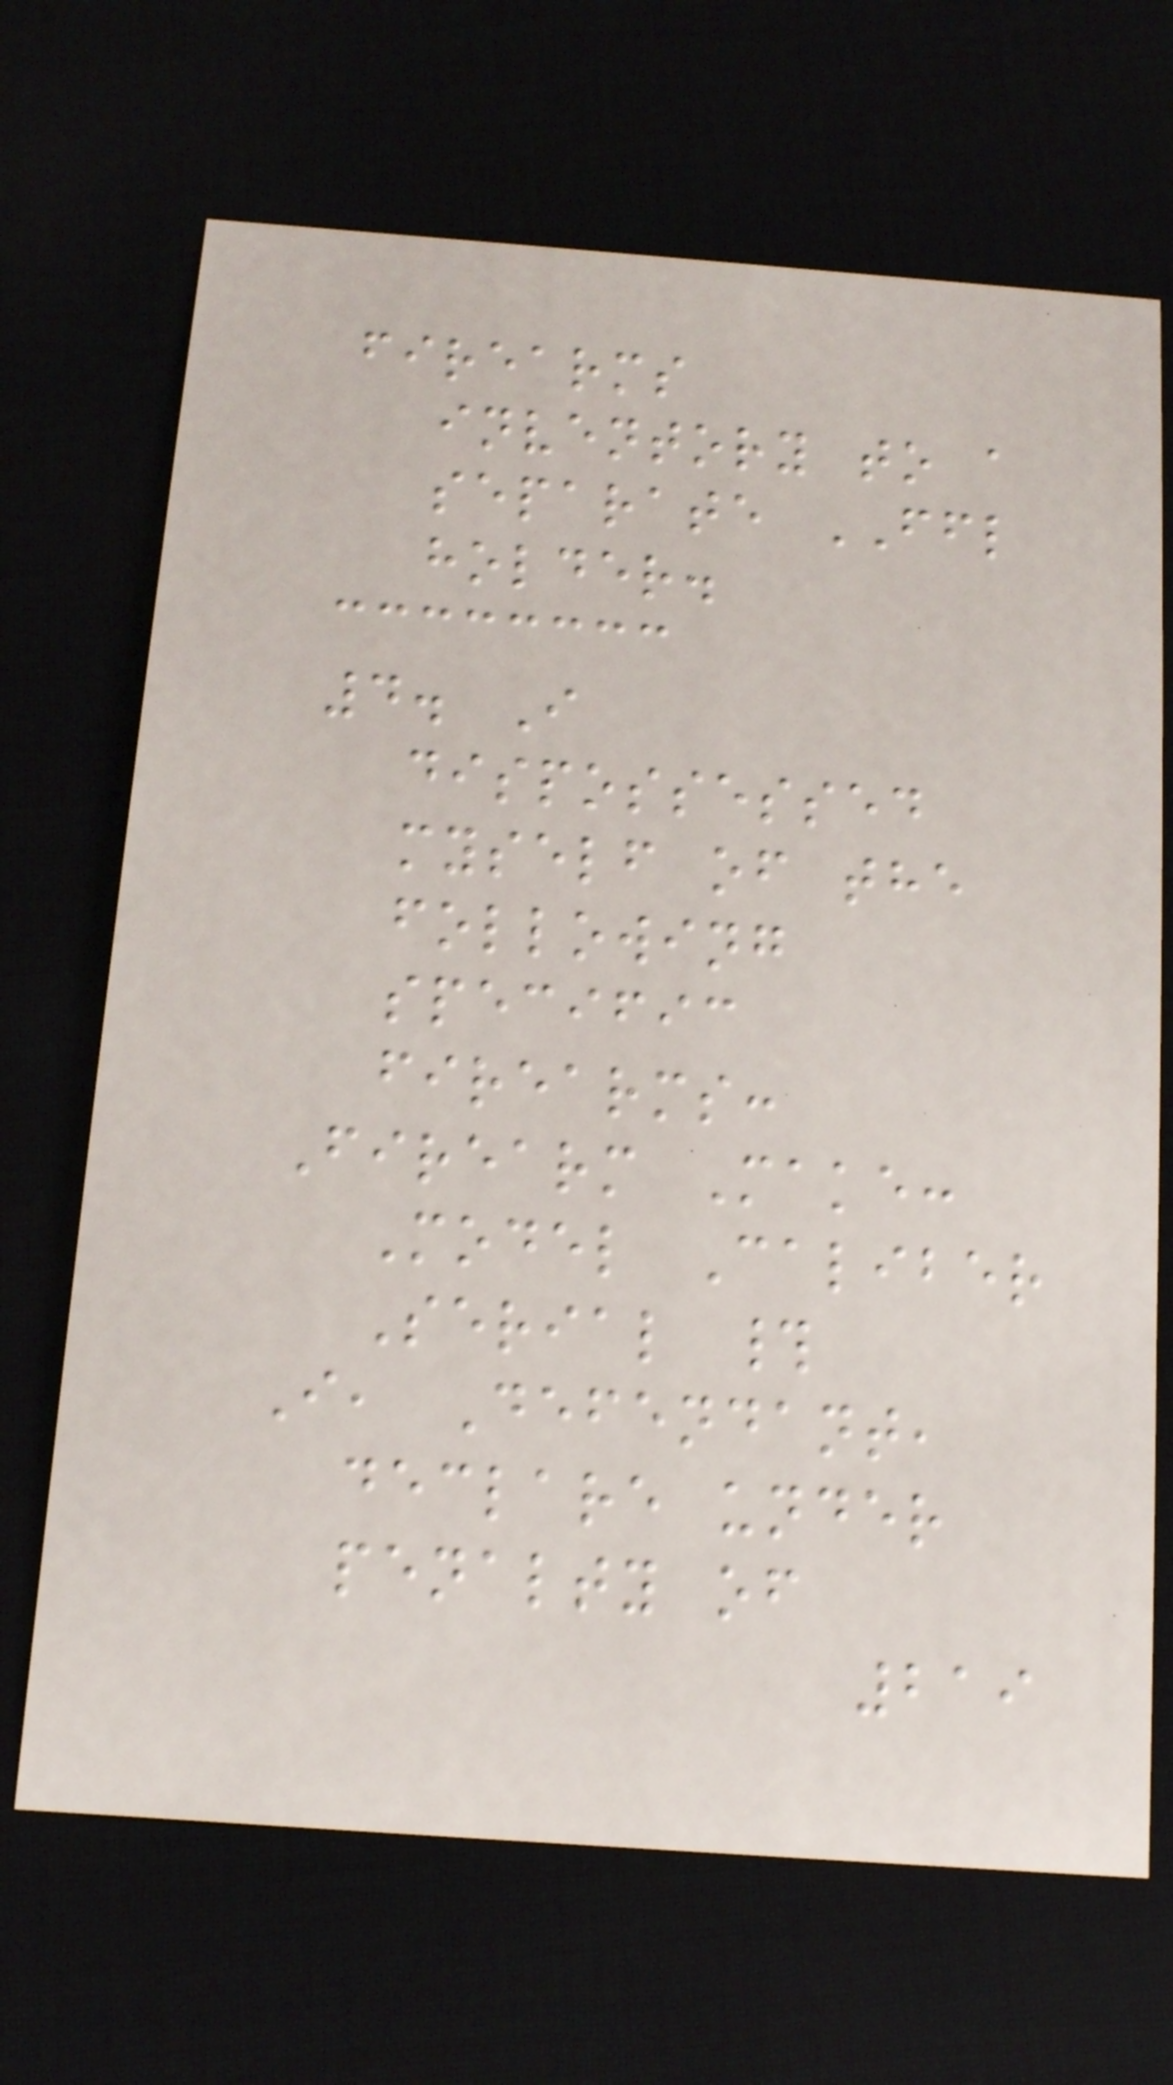firearms
inventory to a
separate FFL
holder.
4. I
dispossessed
myself of the
following
specific
firearms:
Firearm Make:
Model Caliber
Serial #
I, Defendant,
declare under
penalty of
219
